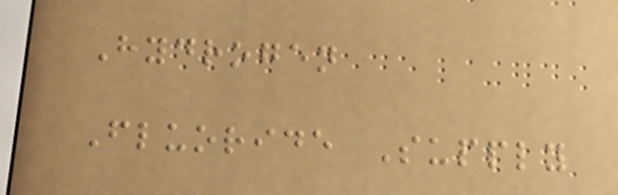Hydrogen
Fluoride Supply
